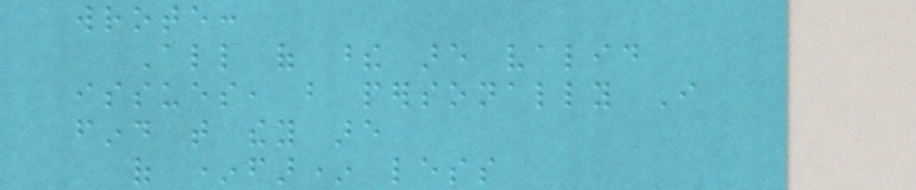wrote:
All of these are valid
issues, but personally I
find that they are
of *far* less
